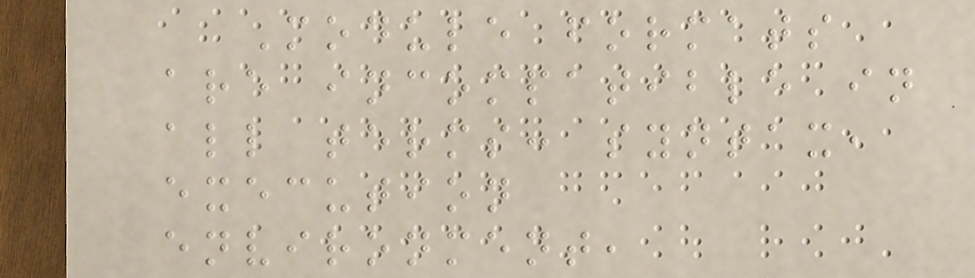Module formats
are incompatible in
all terms: syntax,
execution
environment,
